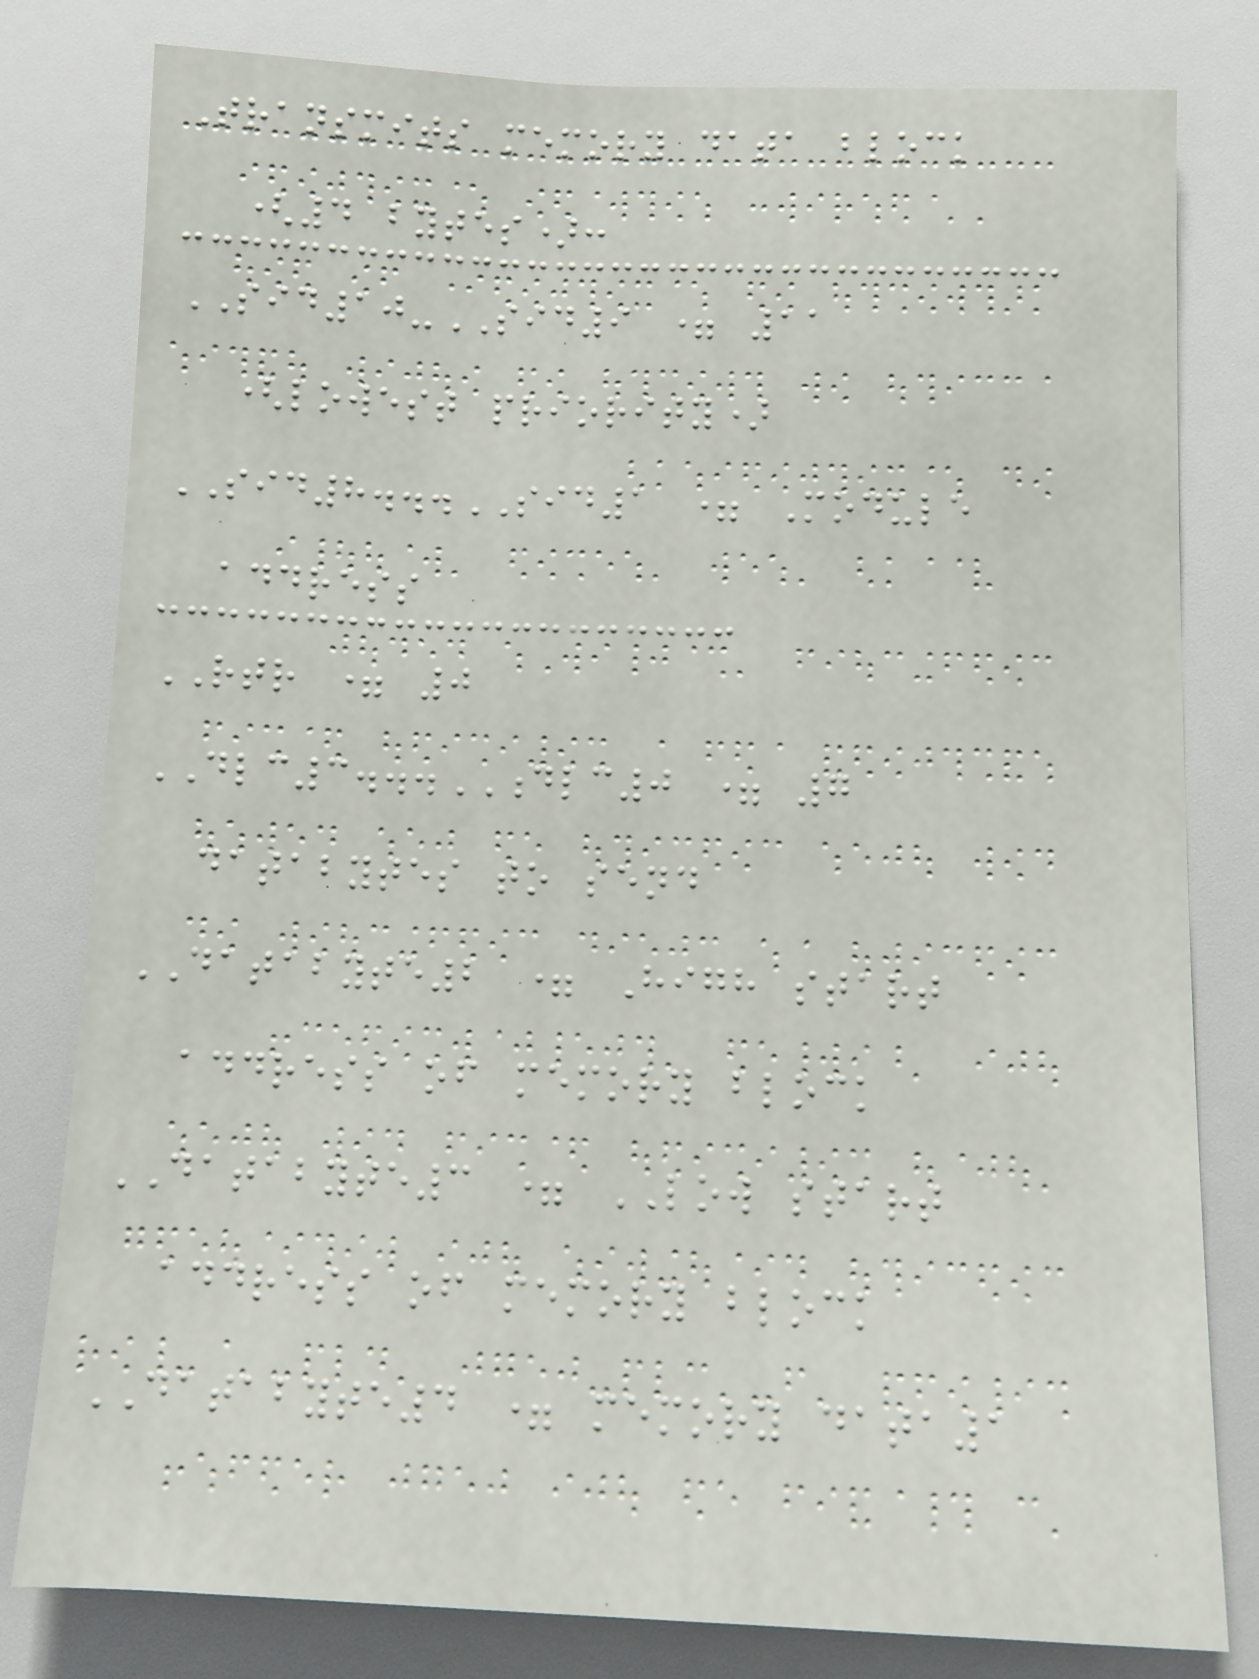Transmits memory data block
(4 bytes):
SID10-SID9 = 11
(lowest priority)
SID8...SID1 = Module
address
RTR = 0
DLC3...DLC0 = 7
databytes to send
DATABYTE2 = High start
address of memory block
DATABYTE3 = LOW start
address of memory block
DATABYTE4 = memory data1
